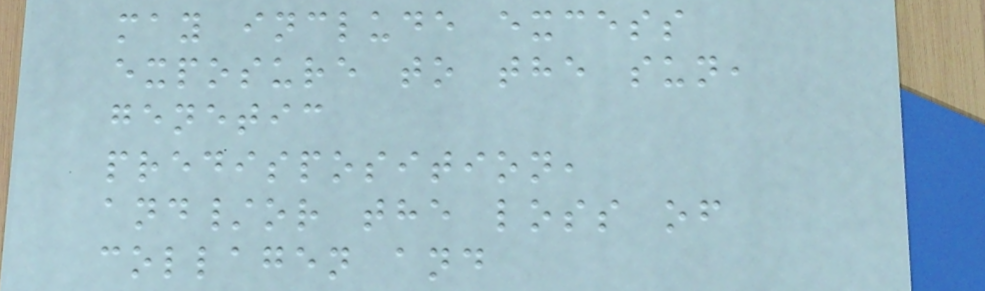may include excess
exposure to the sun,
genetic
predisposition,
and/or the loss of
collagen and
